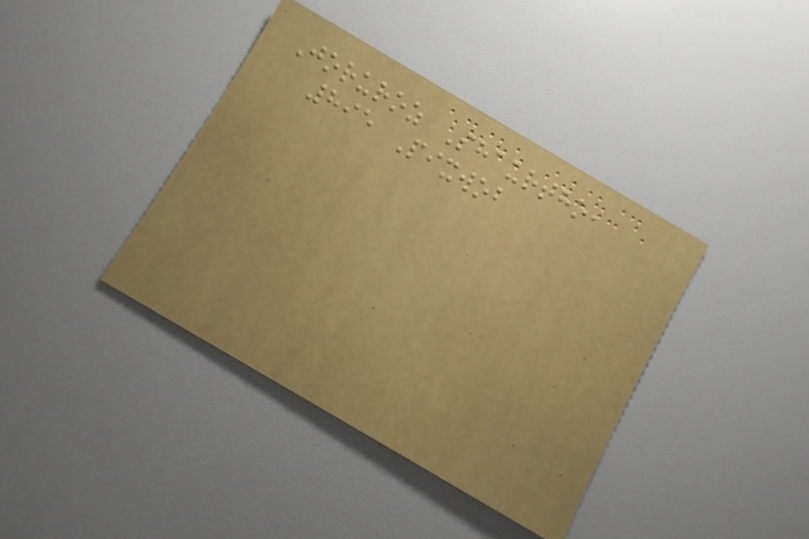Joruroz Shaurtho,
895 Pixwob
